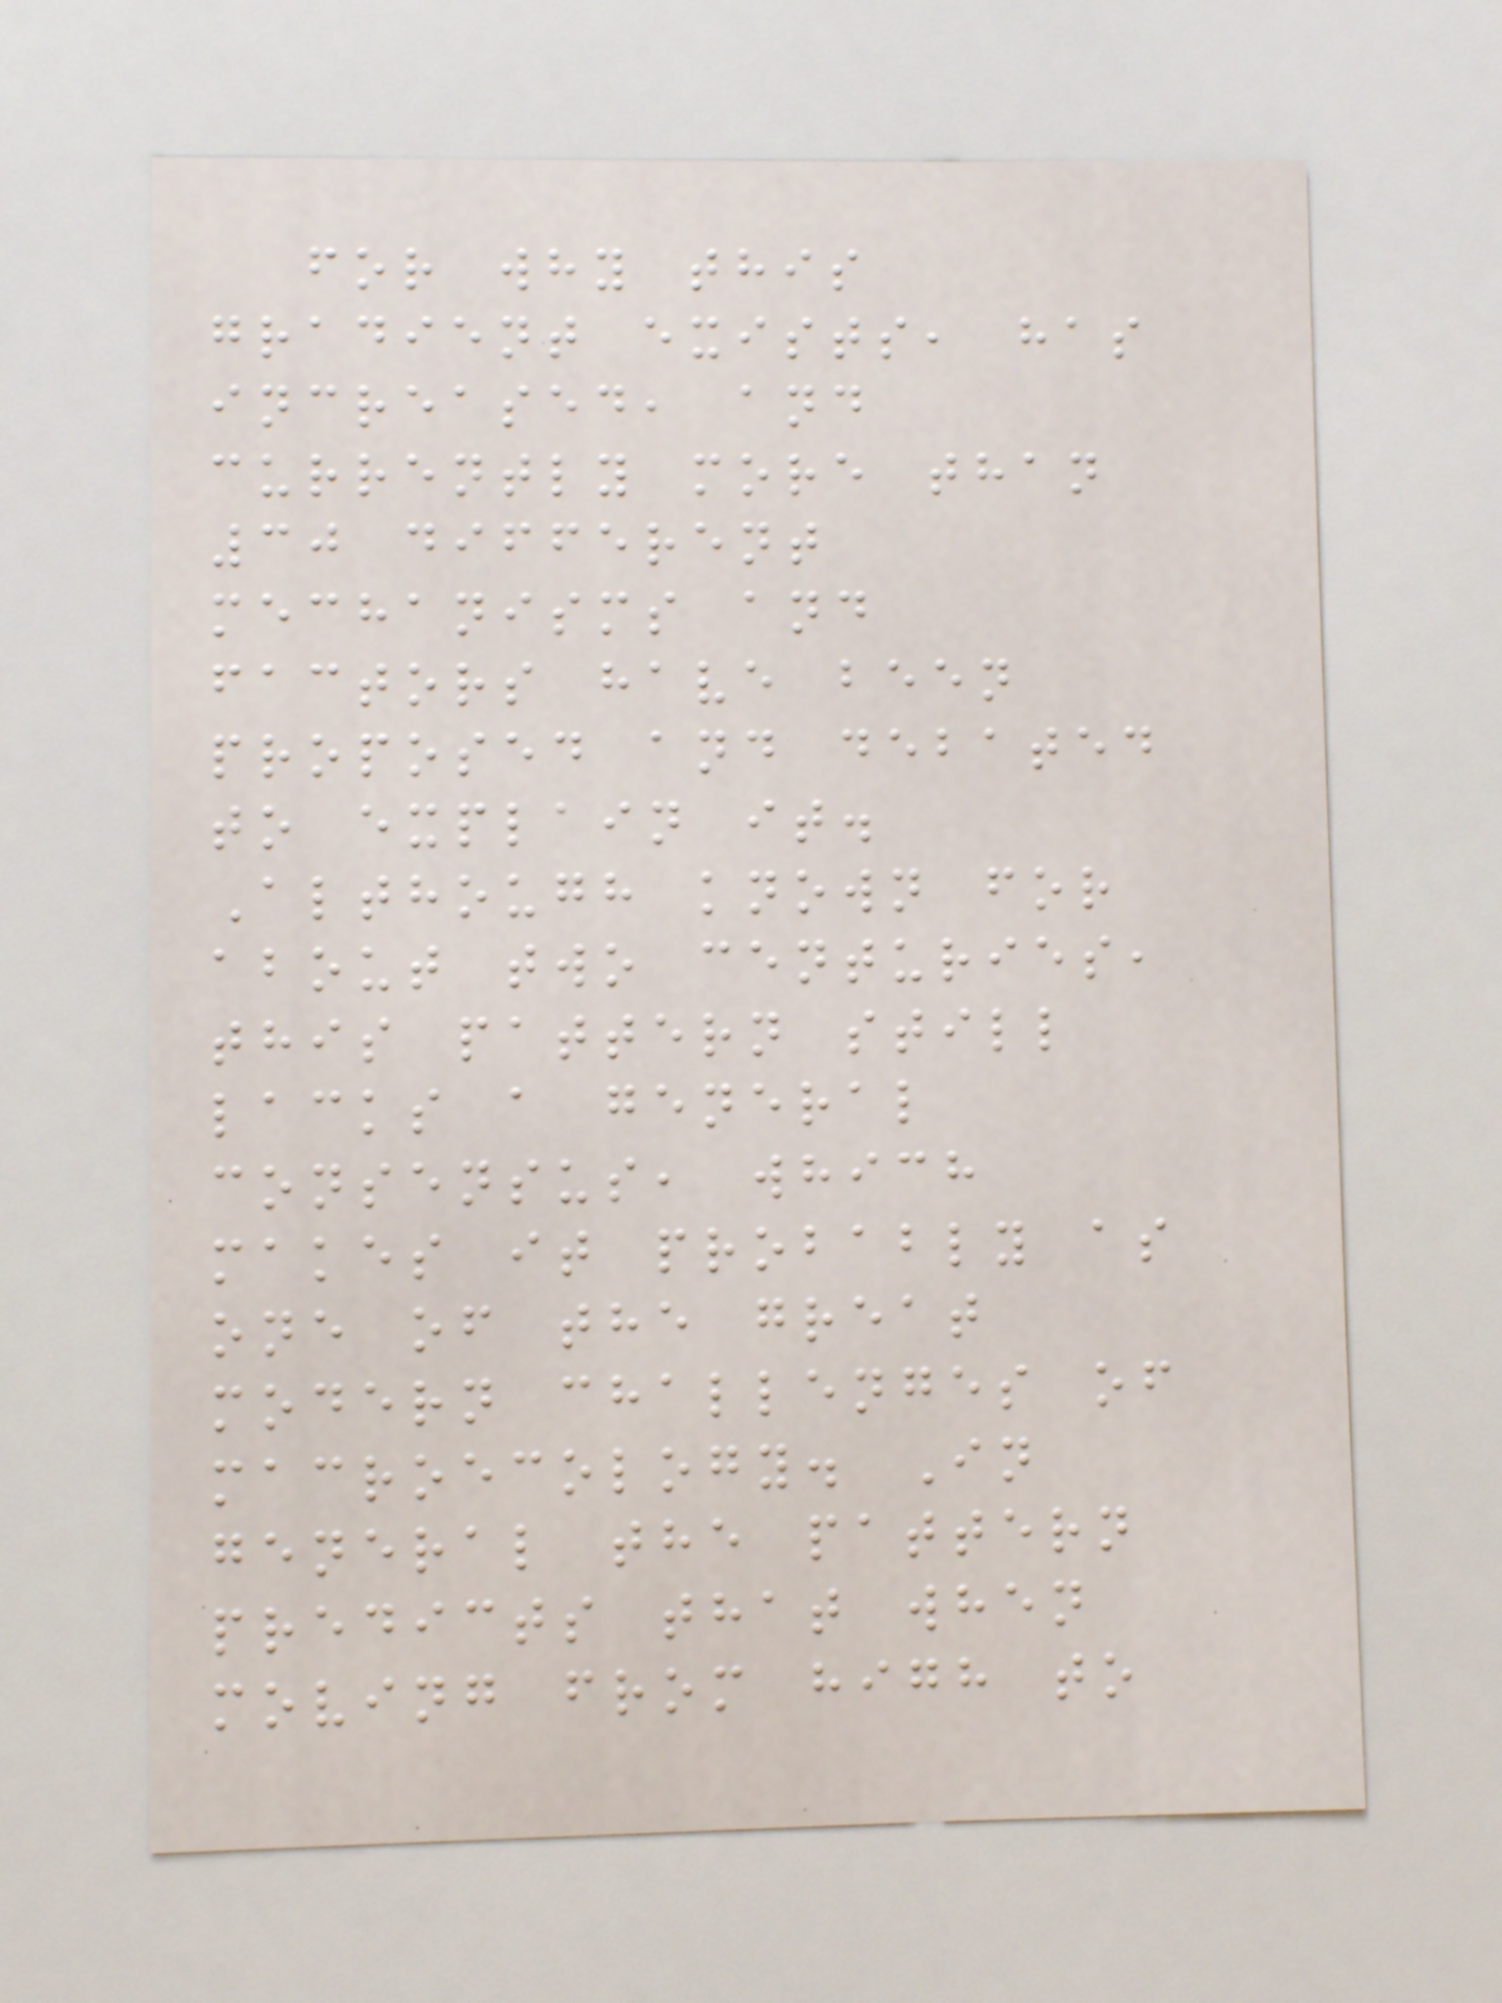for why this
gradient exists, has
increased, and
currently more than
30 different
mechanisms and
factors have been
proposed and debated
to explain it.
Although known for
about two centuries,
this pattern still
lacks a general
consensus, which
makes it probably as
one of the great
modern challenges of
macroecology. In
general the pattern
predicts that when
moving from high to
